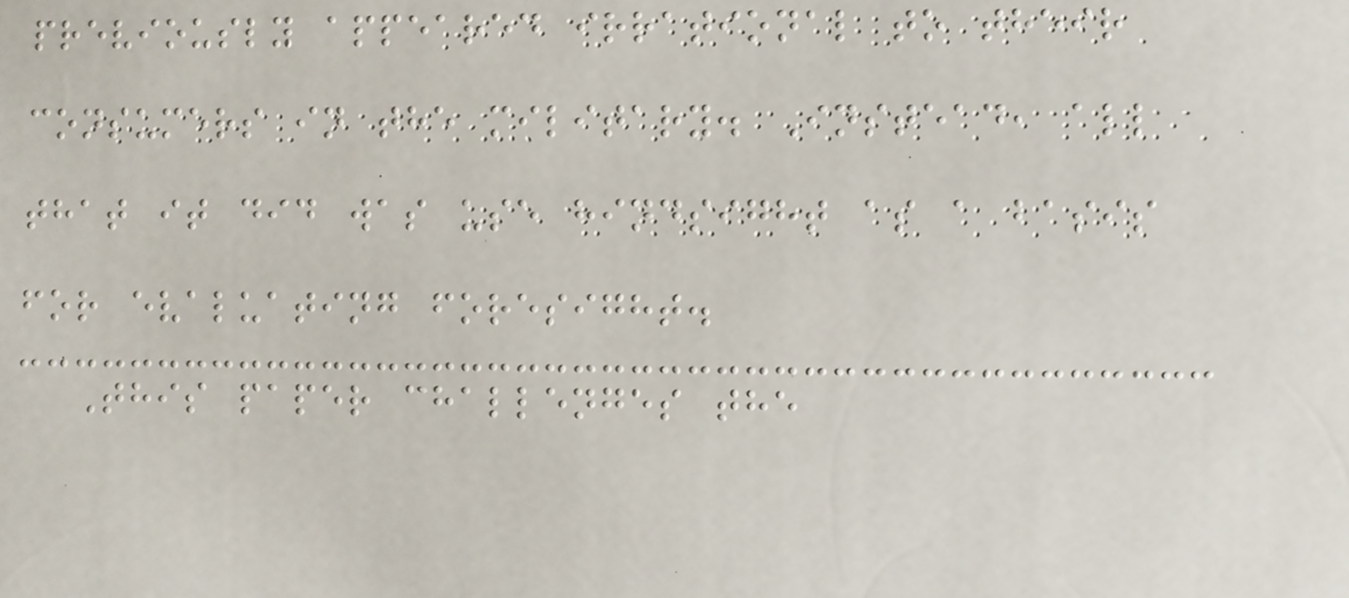previously appeared irrational to their
consumers in the military. Instead, all
that it did was use hindsight as a basis
for evaluating foresight.
This paper challenges the
